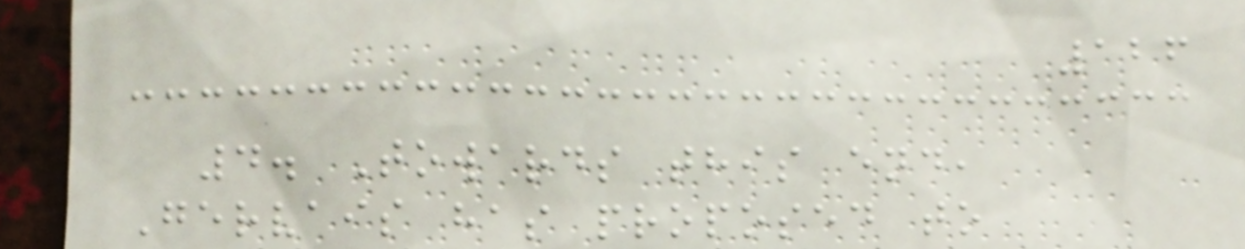126
4. Towards this end,
Gervais has proposed to
